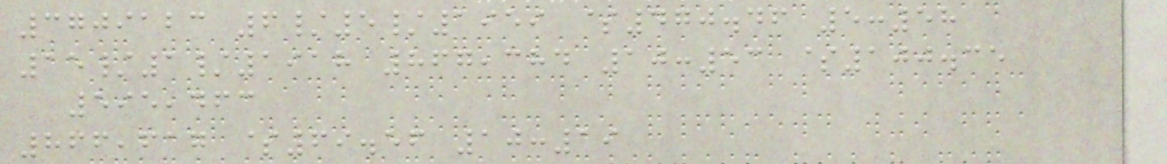3709123 6/5/1959 $470.46 5:58
15/1/1918 867,384 10:53 $100.35
595,463
866,617 $69.56 10:19
